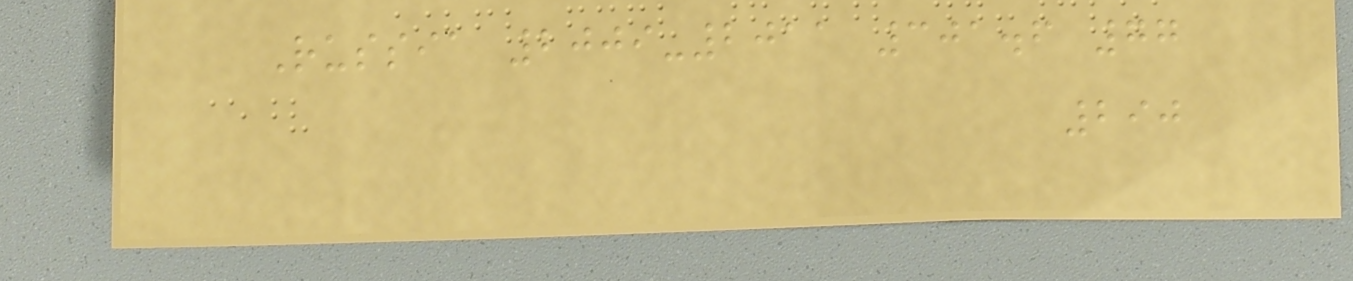Russia 2009-2011 301.6 77
290
